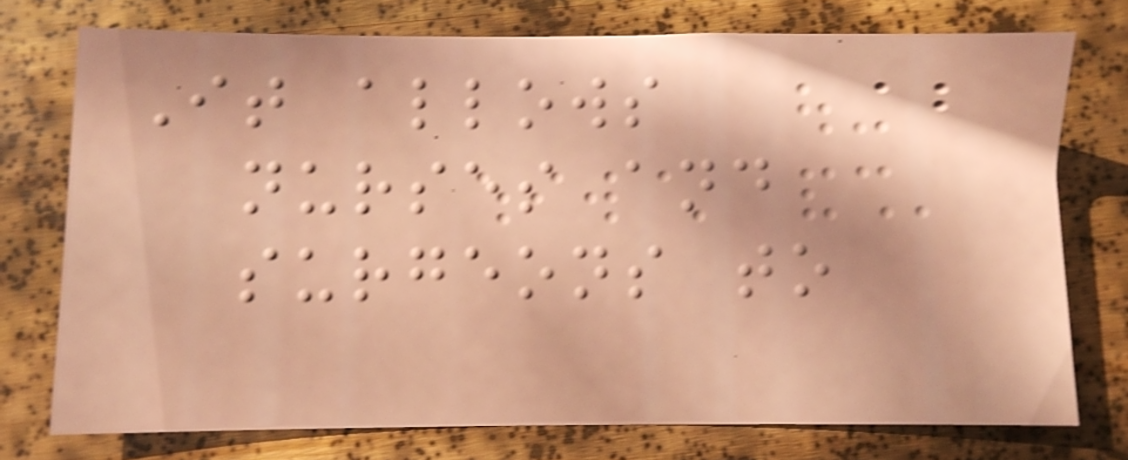It allows
nurses and
surgeons to
